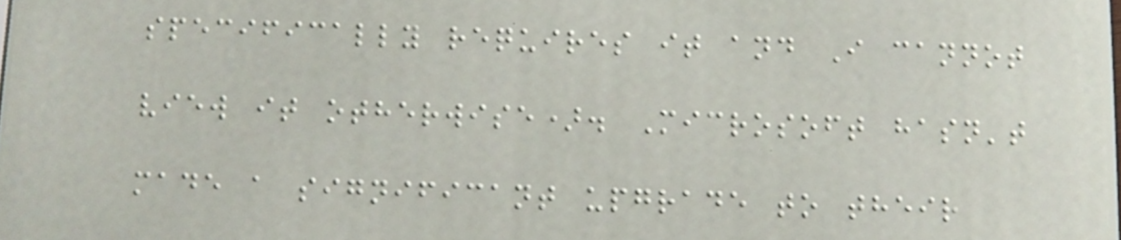specifically requires it and I cannot
view it otherwise). Microsoft hasn't
made a significant upgrade to their
